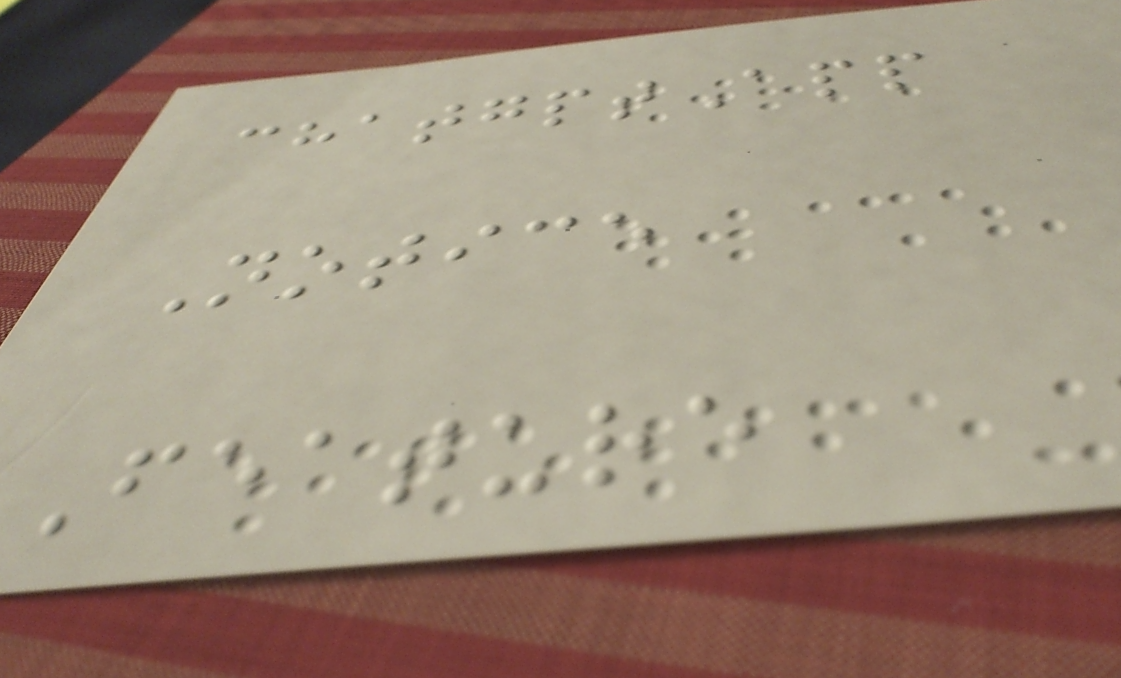chatgptApp
Notice
Feature
